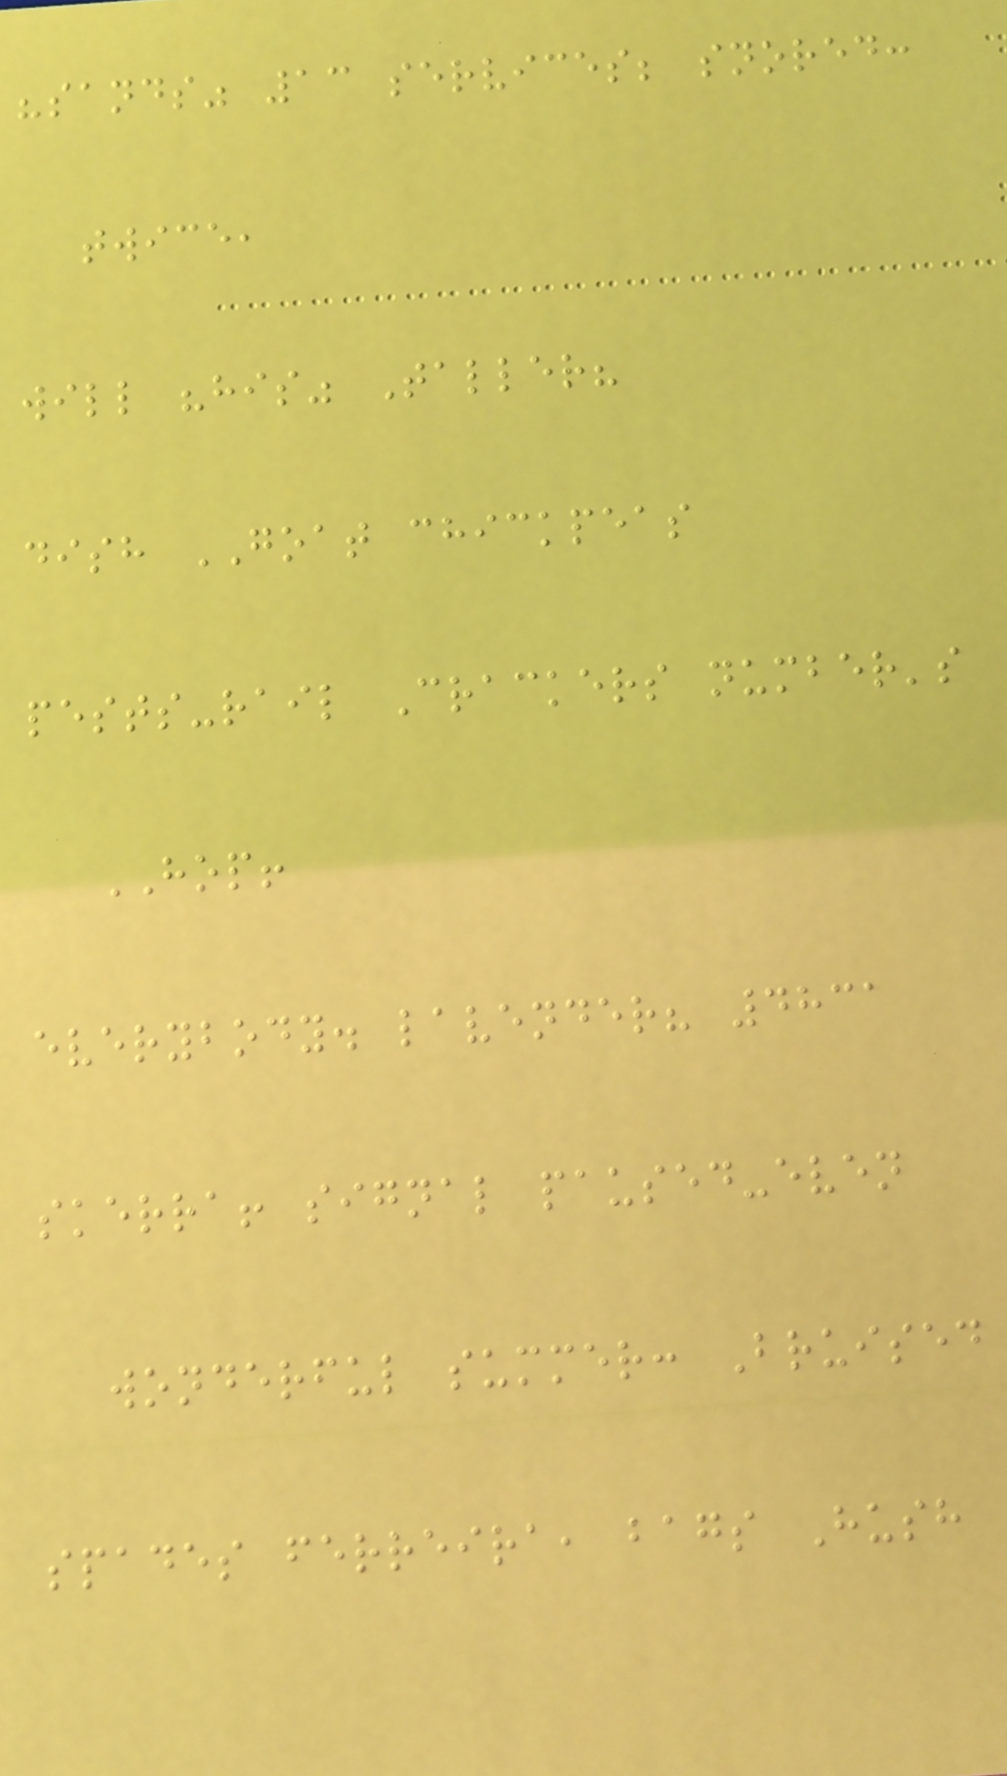"sands" 13 services; snored:
twice,
will "his" Taller?
dish GOAT chickpeas
pests-rail Crackers number's
HOP!
everybody. lavender? 4831
skerra! signal paused-even
wonderful summer: Bruised
spades ferreira, bags Hush
